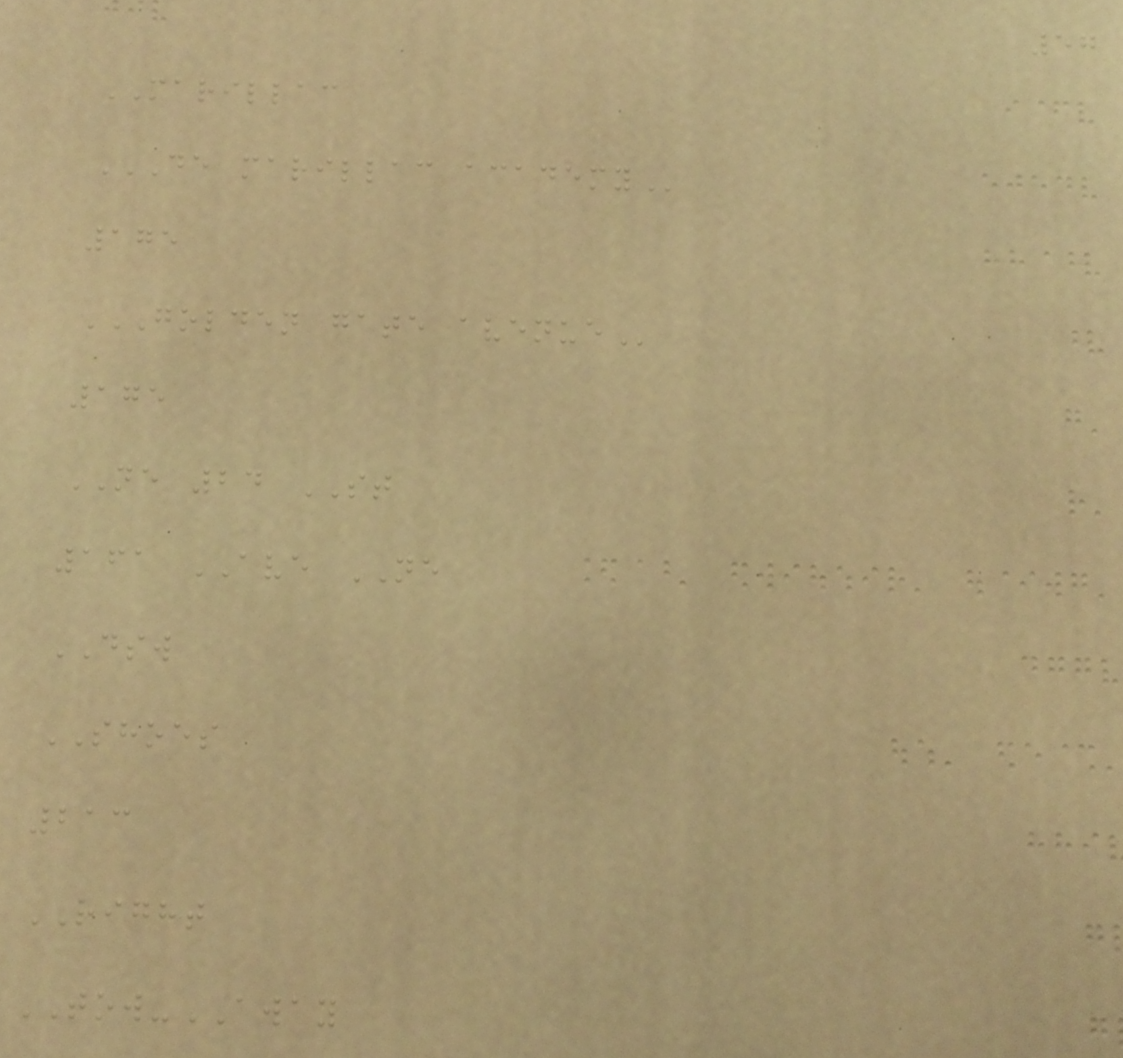57
MARILLAC
DE MARILLAC ACADEMY
175
GOLDEN GATE AVENUE
175
NE 24 ST
161 AVE NE
DSW
SHOES
213
RIGHT
TOW-AWAY
